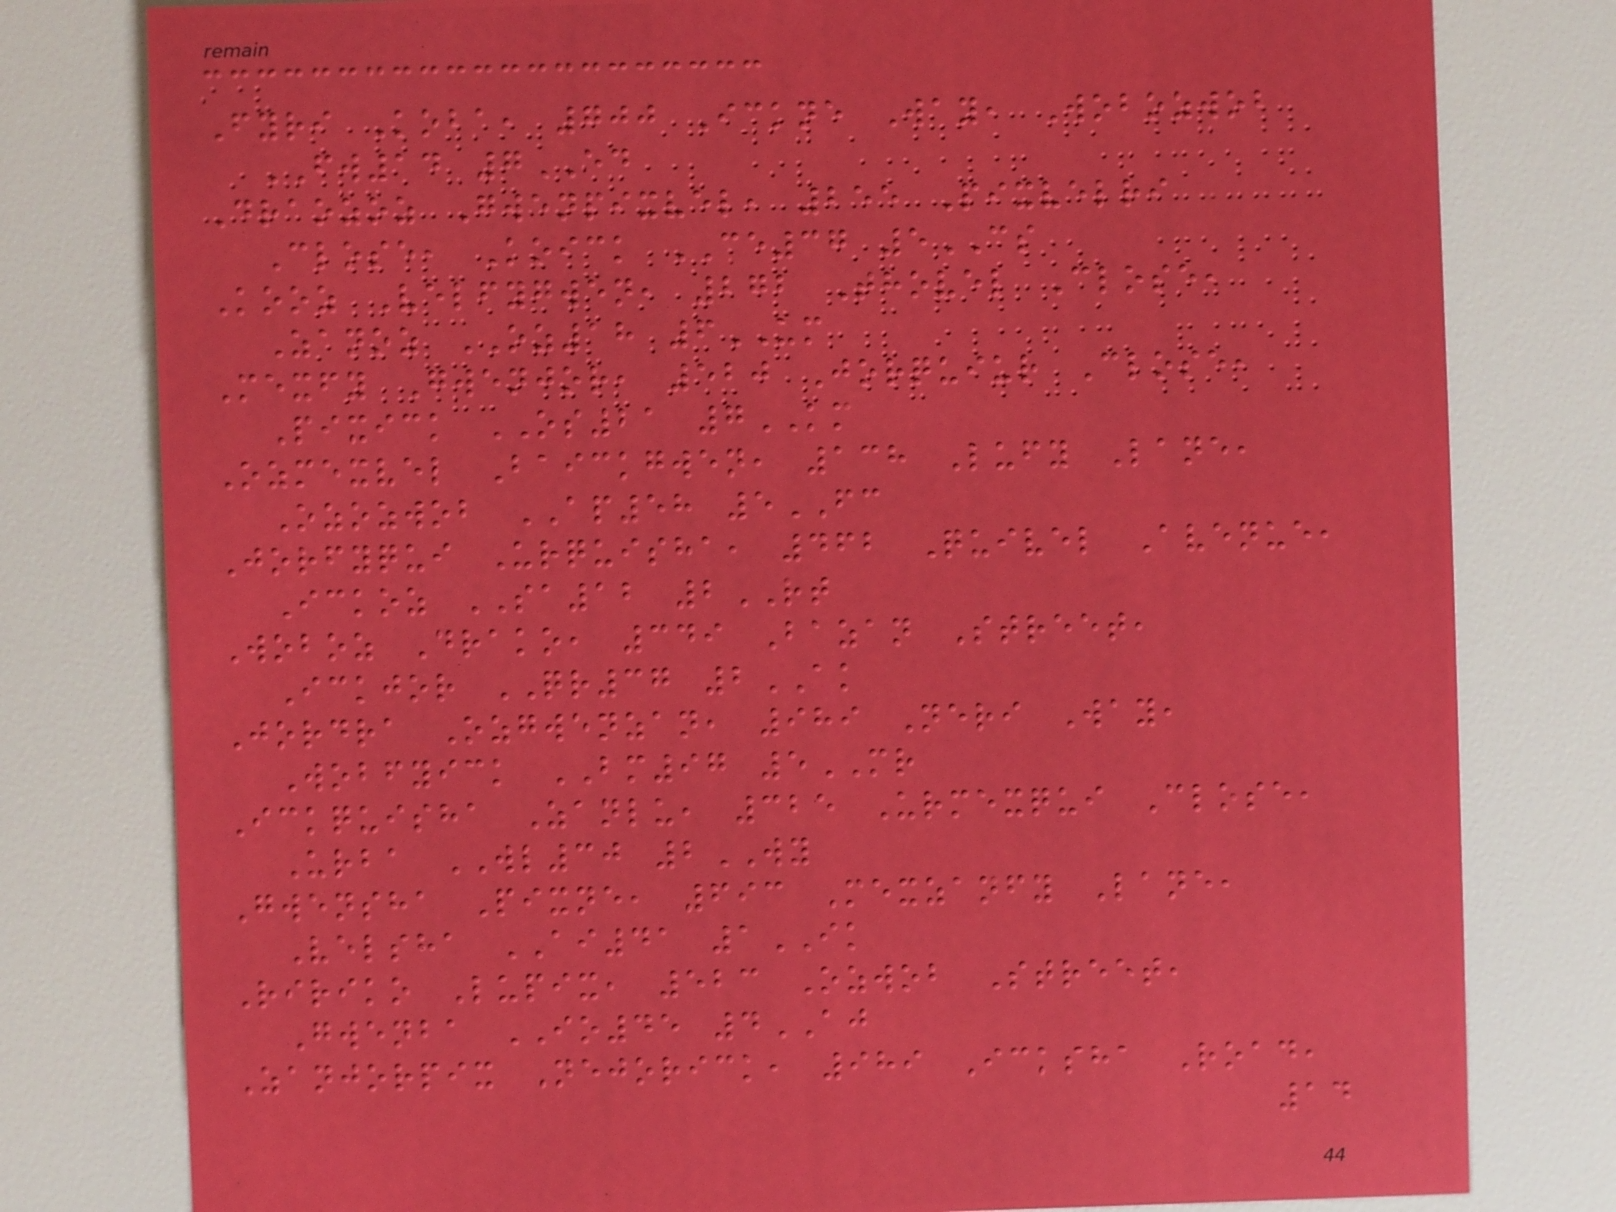Fyri Koba, 700 Ickne Way, Wobozwob
FW14 7ED
Draozoz Gwenpixvel, 255 Pixvelri
Close, Koick CE37 5CS
Kooz Velfygwen, 272 Thovel Close,
Zanoz OZ18 6UM
Mexfy Gwenjor, 520 Jorquiur Close,
Pixick OS21 7KM
Ozmexvel Baickgwen, 138 Lufy Lane,
Ozozwob AP58 5FC
Jorfyqui Urquisha, 462 Quivel Avenue,
Ickoz SA12 2RT
Woboz Drako, 349 Bazan Street,
Ickjor QR37 2AK
Jordra Ozgwenzan, 989 Neri Way,
Wobfyick BM97 5MR
Ickquisha Zanlu, 325 Urmexqui Close,
Urba WL30 2WY
Gwensha Pixne, 693 Mexzanfy Lane,
Velsha AI41 1IK
Ririko Lupix, 523 Ozwob Street,
Gwenba IO45 4AJ
Zanjorpix Nejorick, 989 Icksha Road,
14
